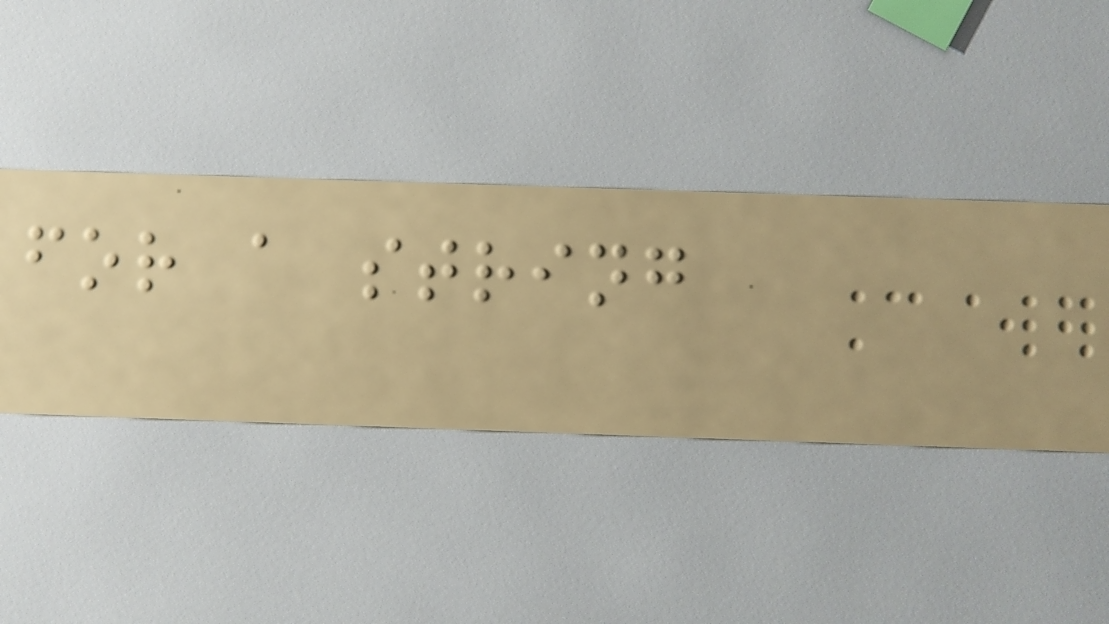for a string
